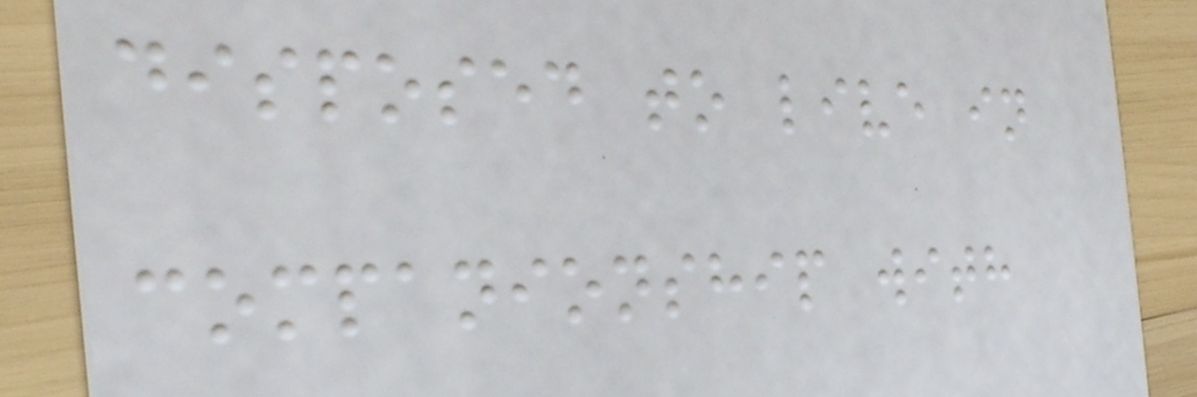disposed to live in
companionship with
